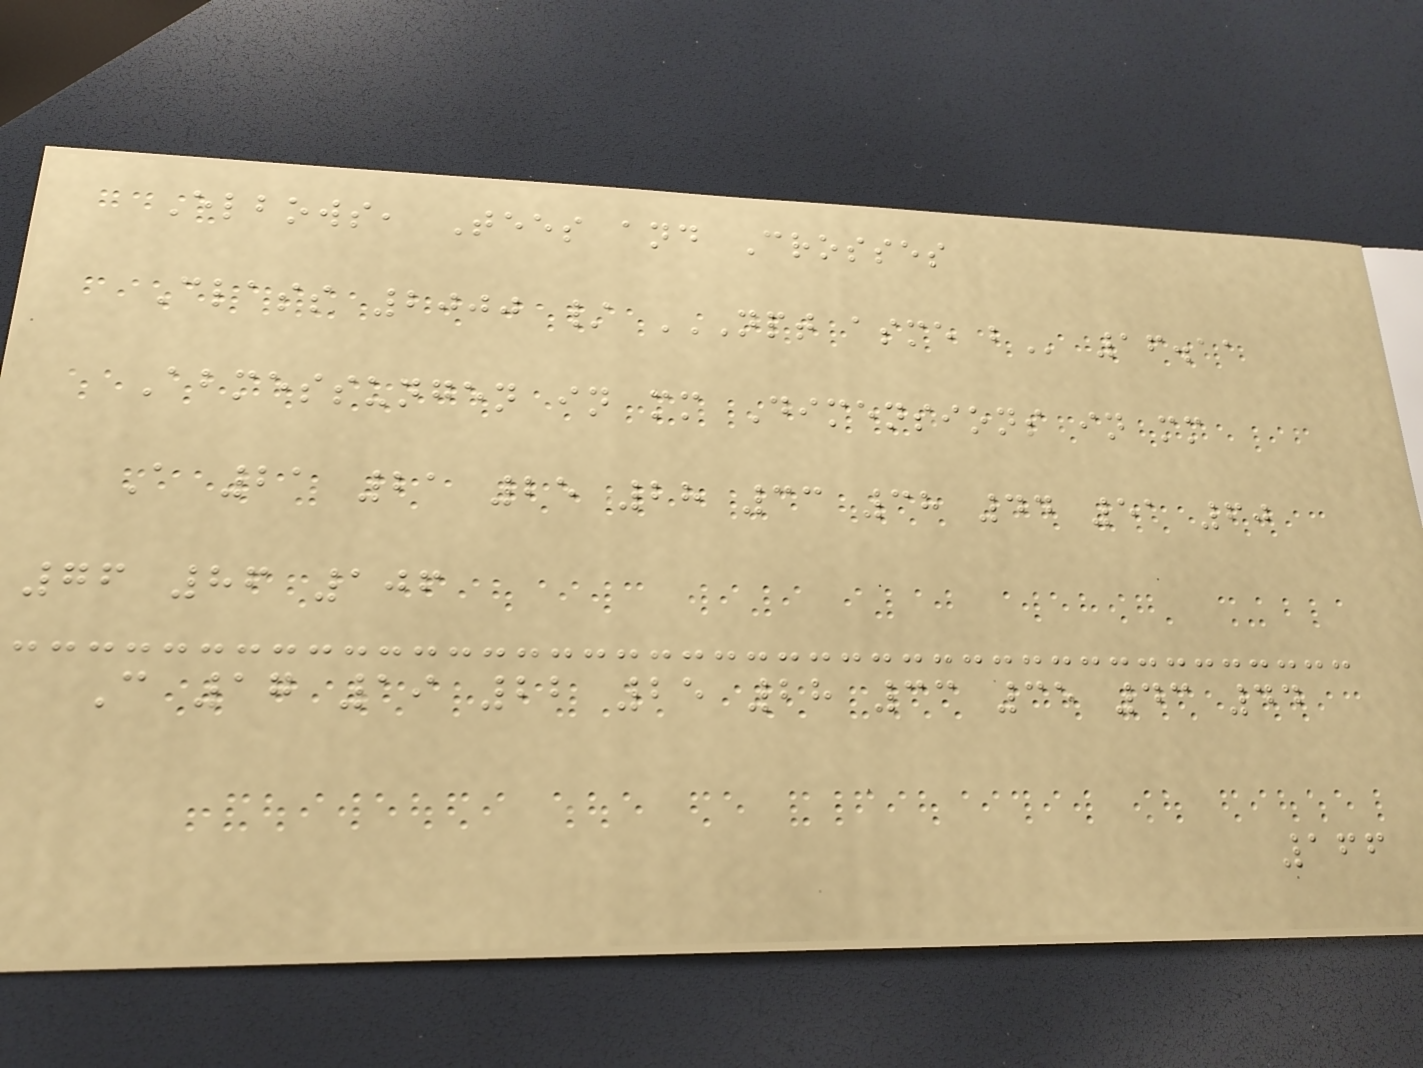Elbows, Tees and Crosses
Class 2000 / NPT ASME B 16.11
Abmessungen in mm Dimensions in mm
A 21 21 25 28 33 38 44 51 60
76 86 106
C 17 19 22 25 28 33 35 43 44
166
